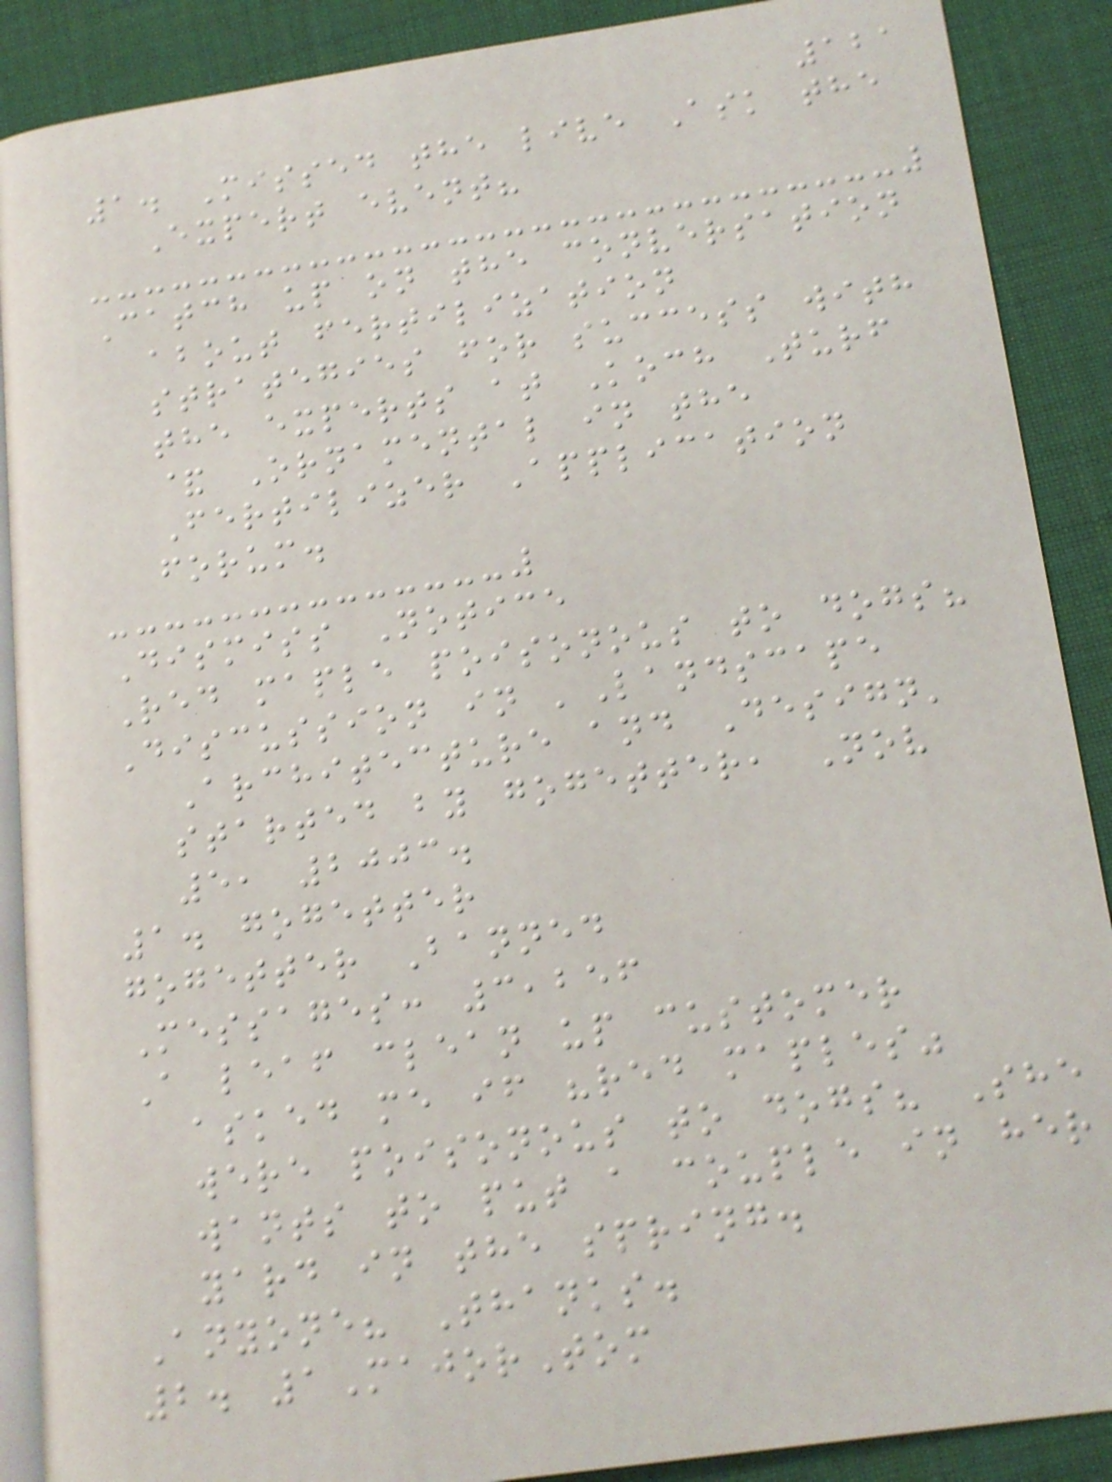121
1. Missed the live Ask the
Expert event?
Catch up on the conversation
about fertilization
strategies for success with
the experts at Koch Turf
& Ornamental in the
Fertilizer Application
forum.
Dismiss Notice
Red maple poisonous to dogs?
Discussion in 'Landscape
Architecture and Design'
started by gogetter, Nov
5, 2003.
1. gogetter
gogetter Banned
Messages: 3,256
A leaf clean up customer
asked me if "red maples"
were poisonous to dogs? She
wants to put a couple in her
yard in the spring.
Anyone? Thanks.
2. 1MajorTom
